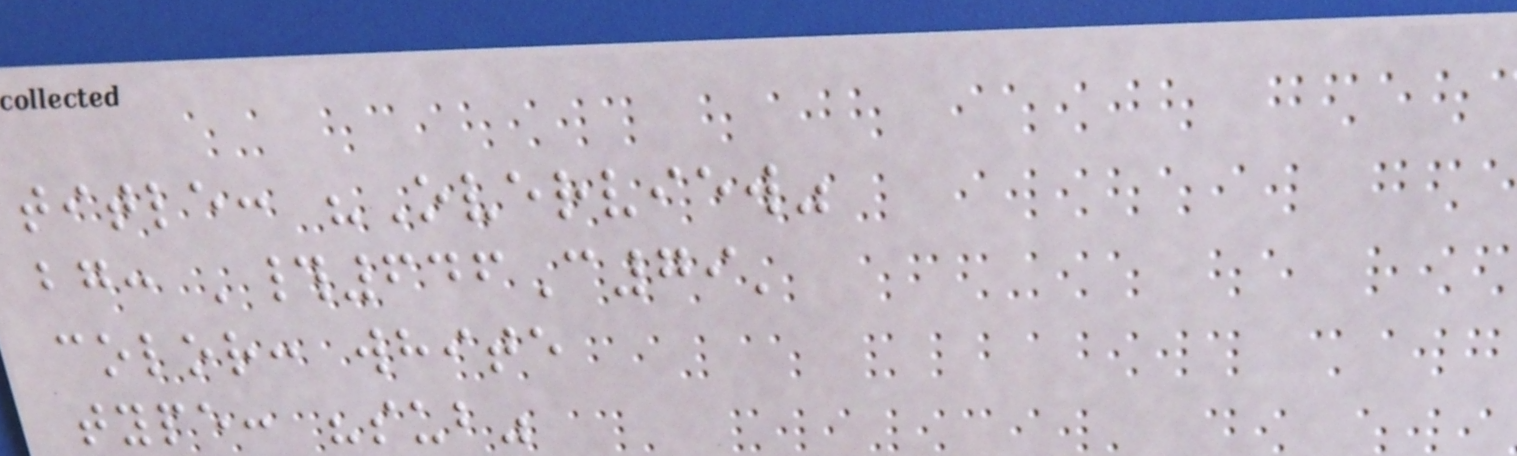title: "Overview"
bg: '#646C79'
color: white
type: "sub"
